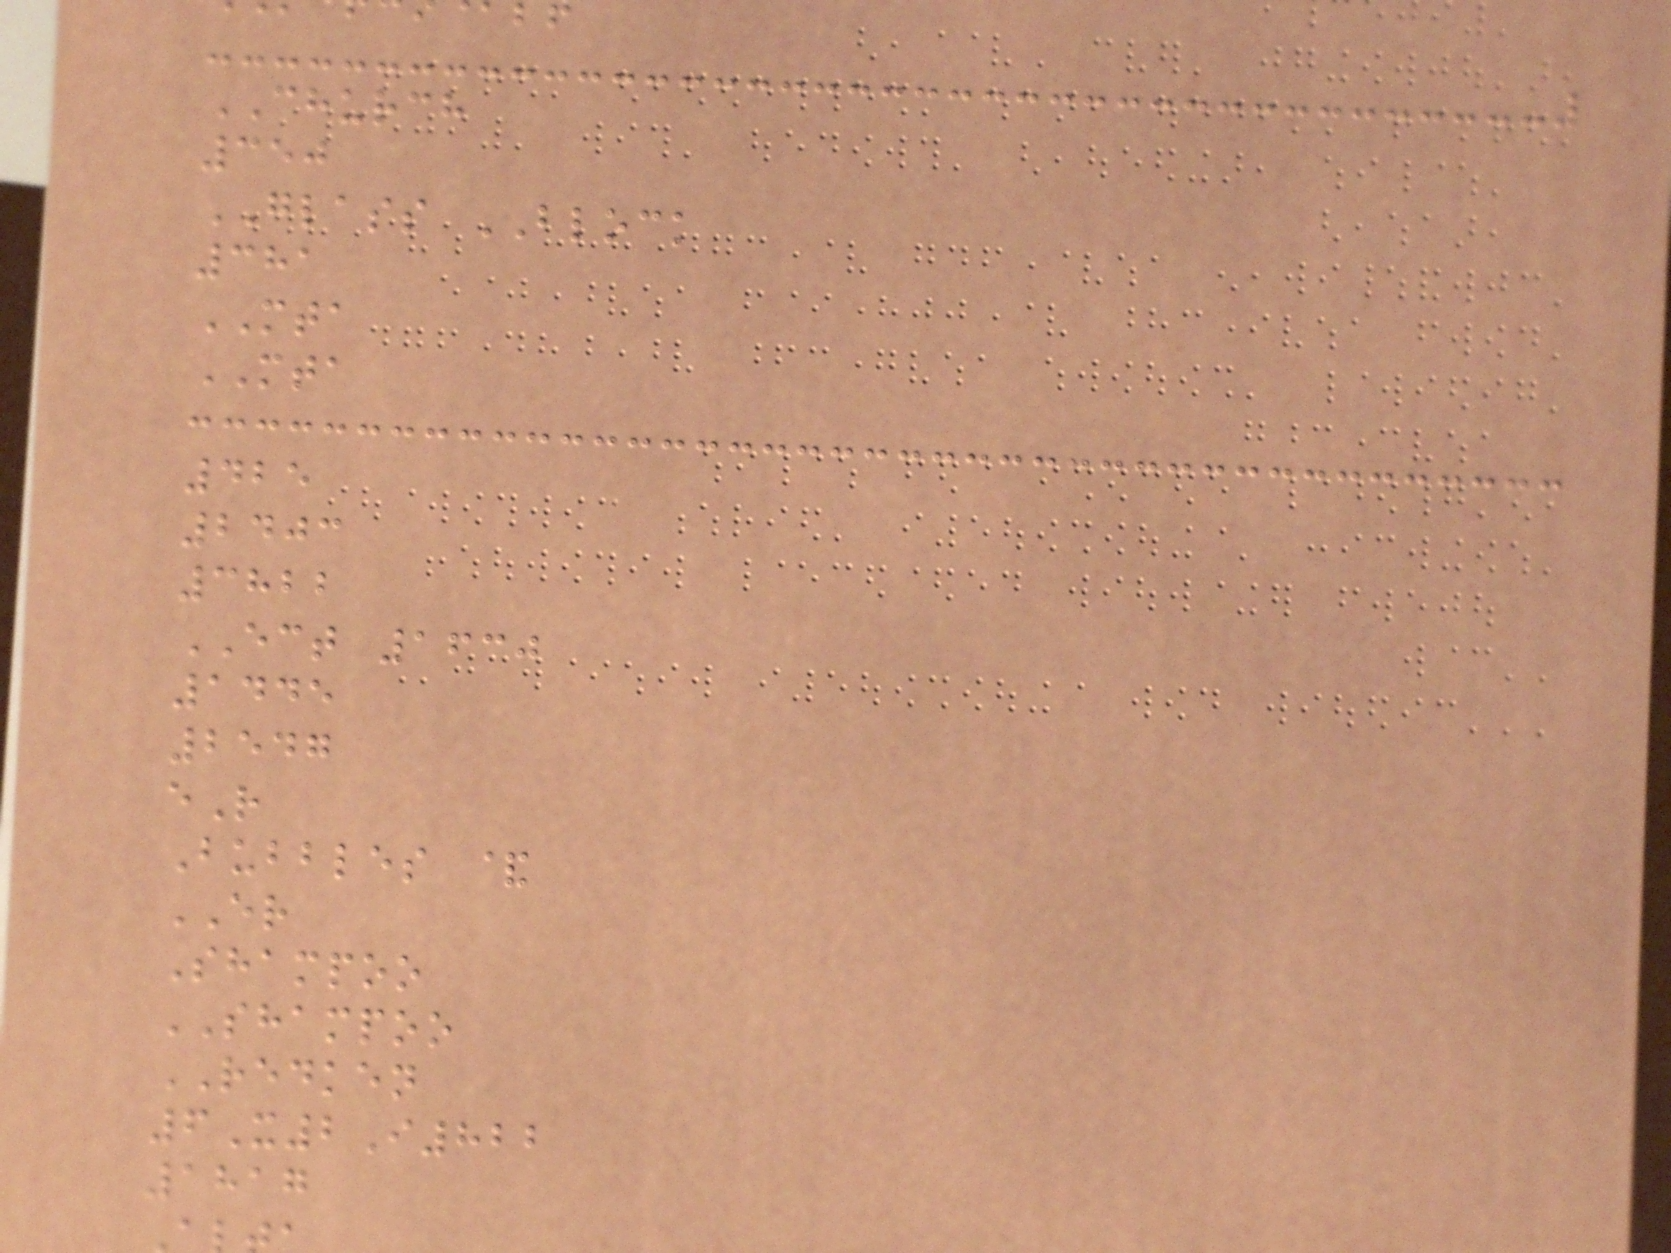CHURCH
350
GLASS BLOCK
381
MTA
MTA
425
2403
3822
ECT 1630
1445
2547
eR
Bubbles &
ER
Shampoo
SHAMPOO
REDKEN
6X2I822
1817
